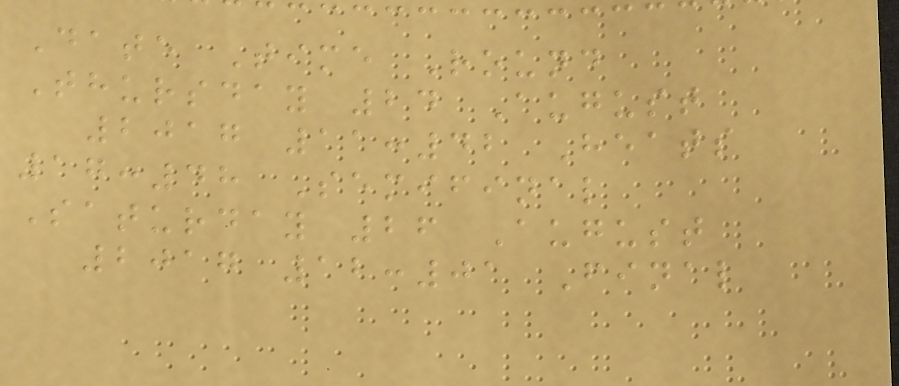Date Time Round
Thursday 24 August
2017 11:42 Heats
17:48 Semifinal
Saturday 26 August
2017 12:01 Final
